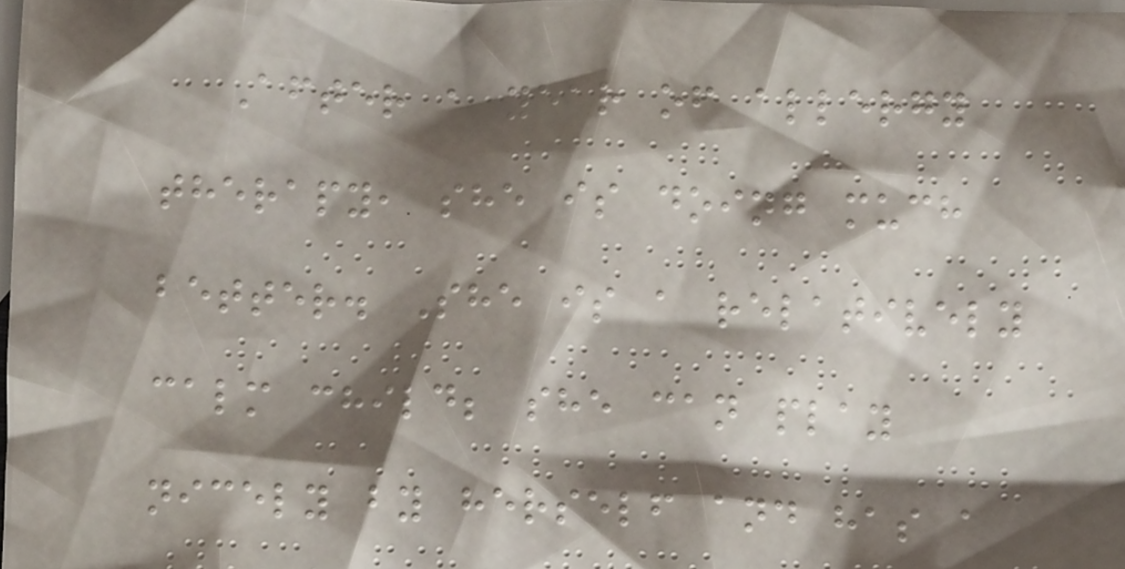After a year of allergy
therapy, she is doing much
better. She is a relatively
calm child; she can play
nicely by herself and has a
